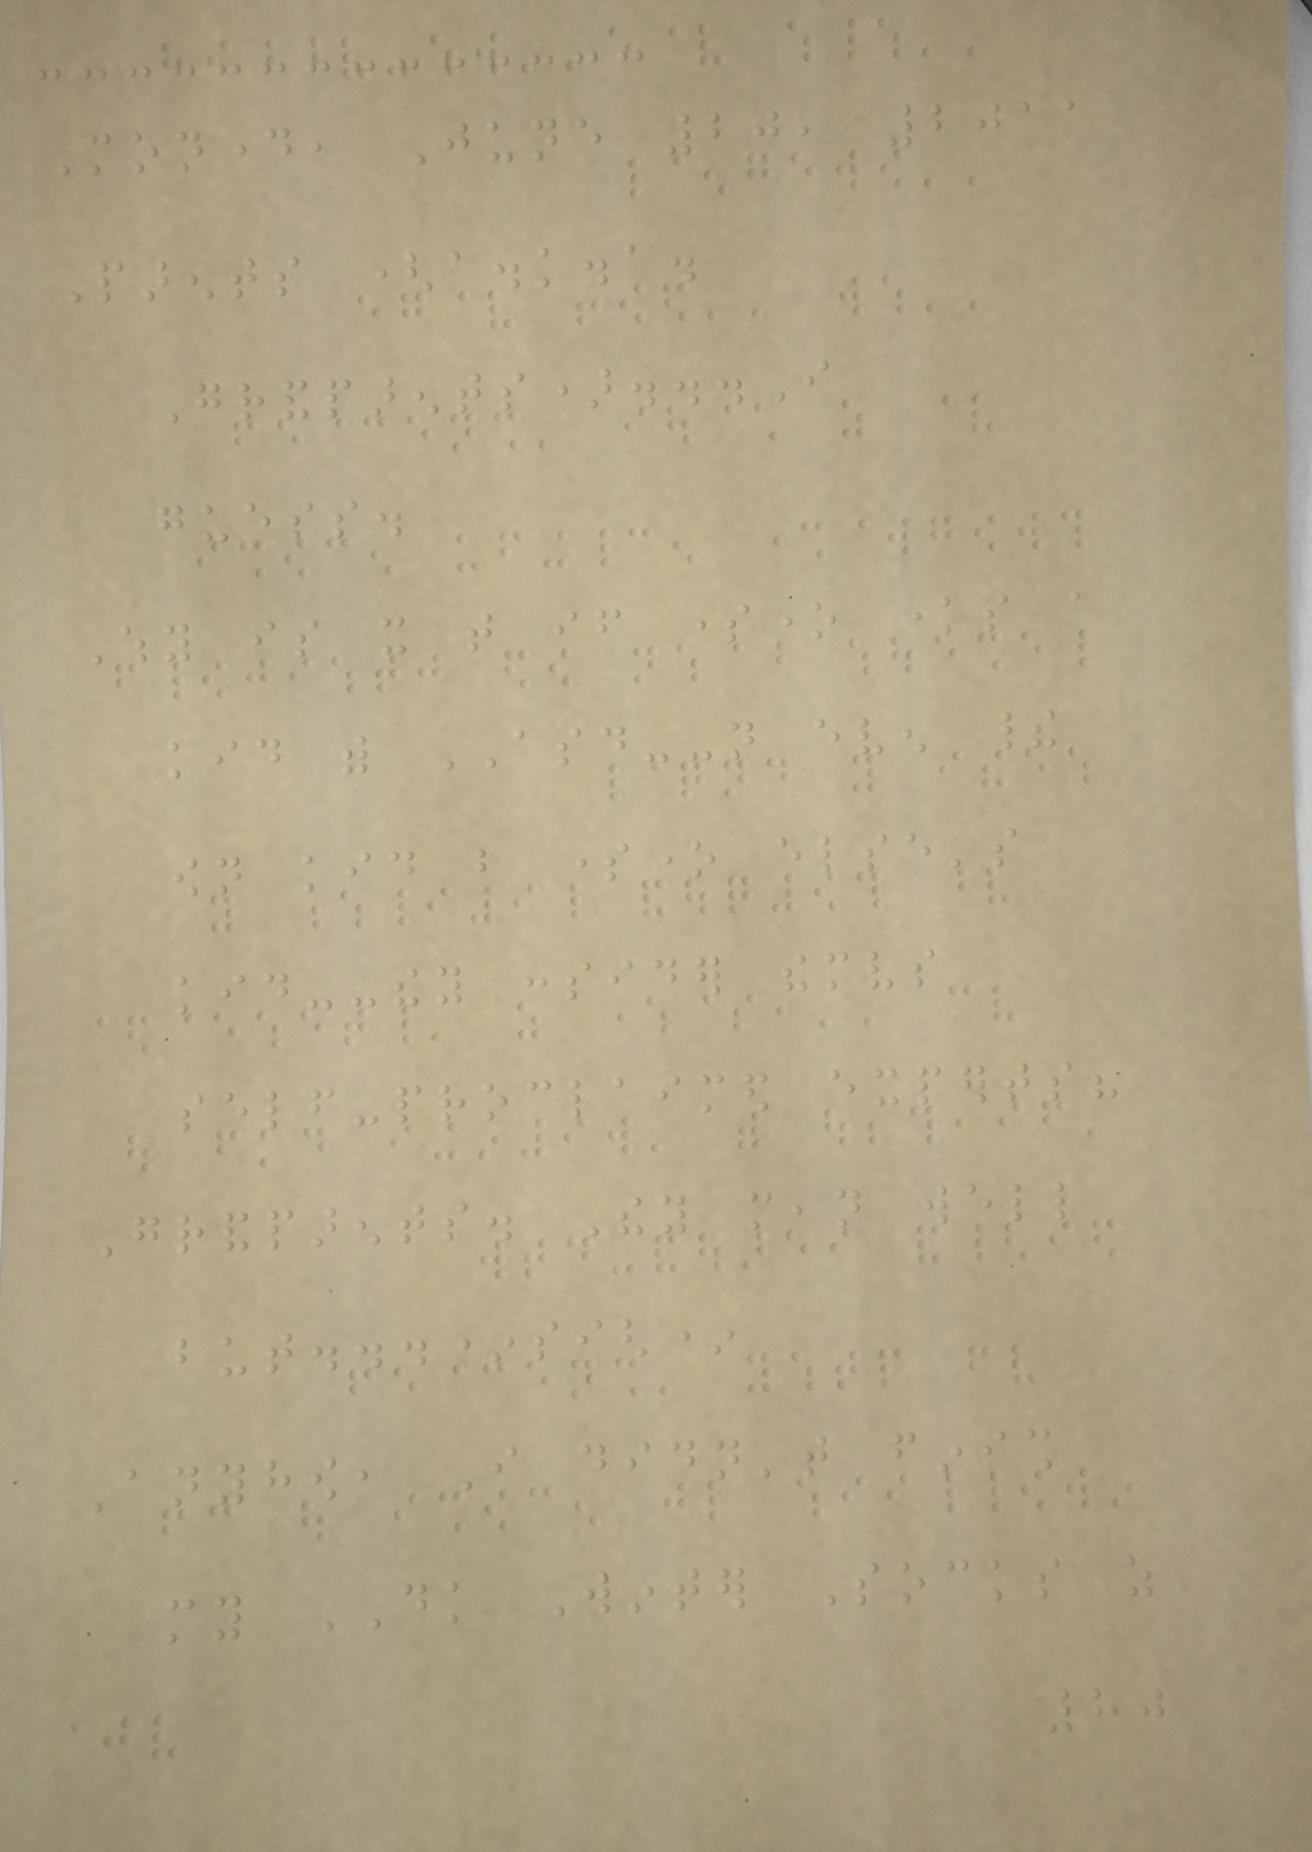Monday, June 20, 2011
Parents (a.k.a.
Grandparents)...I
guess.
Why is it that if someone knows a
kid with ASD--not even their
own kid but someone else's
kid--they consider themselves
self-proclaimed experts?
Grandparents. They mean well
but...*sigh*
Anyhow, I didn't finish
my DK Winter Socks as
80
